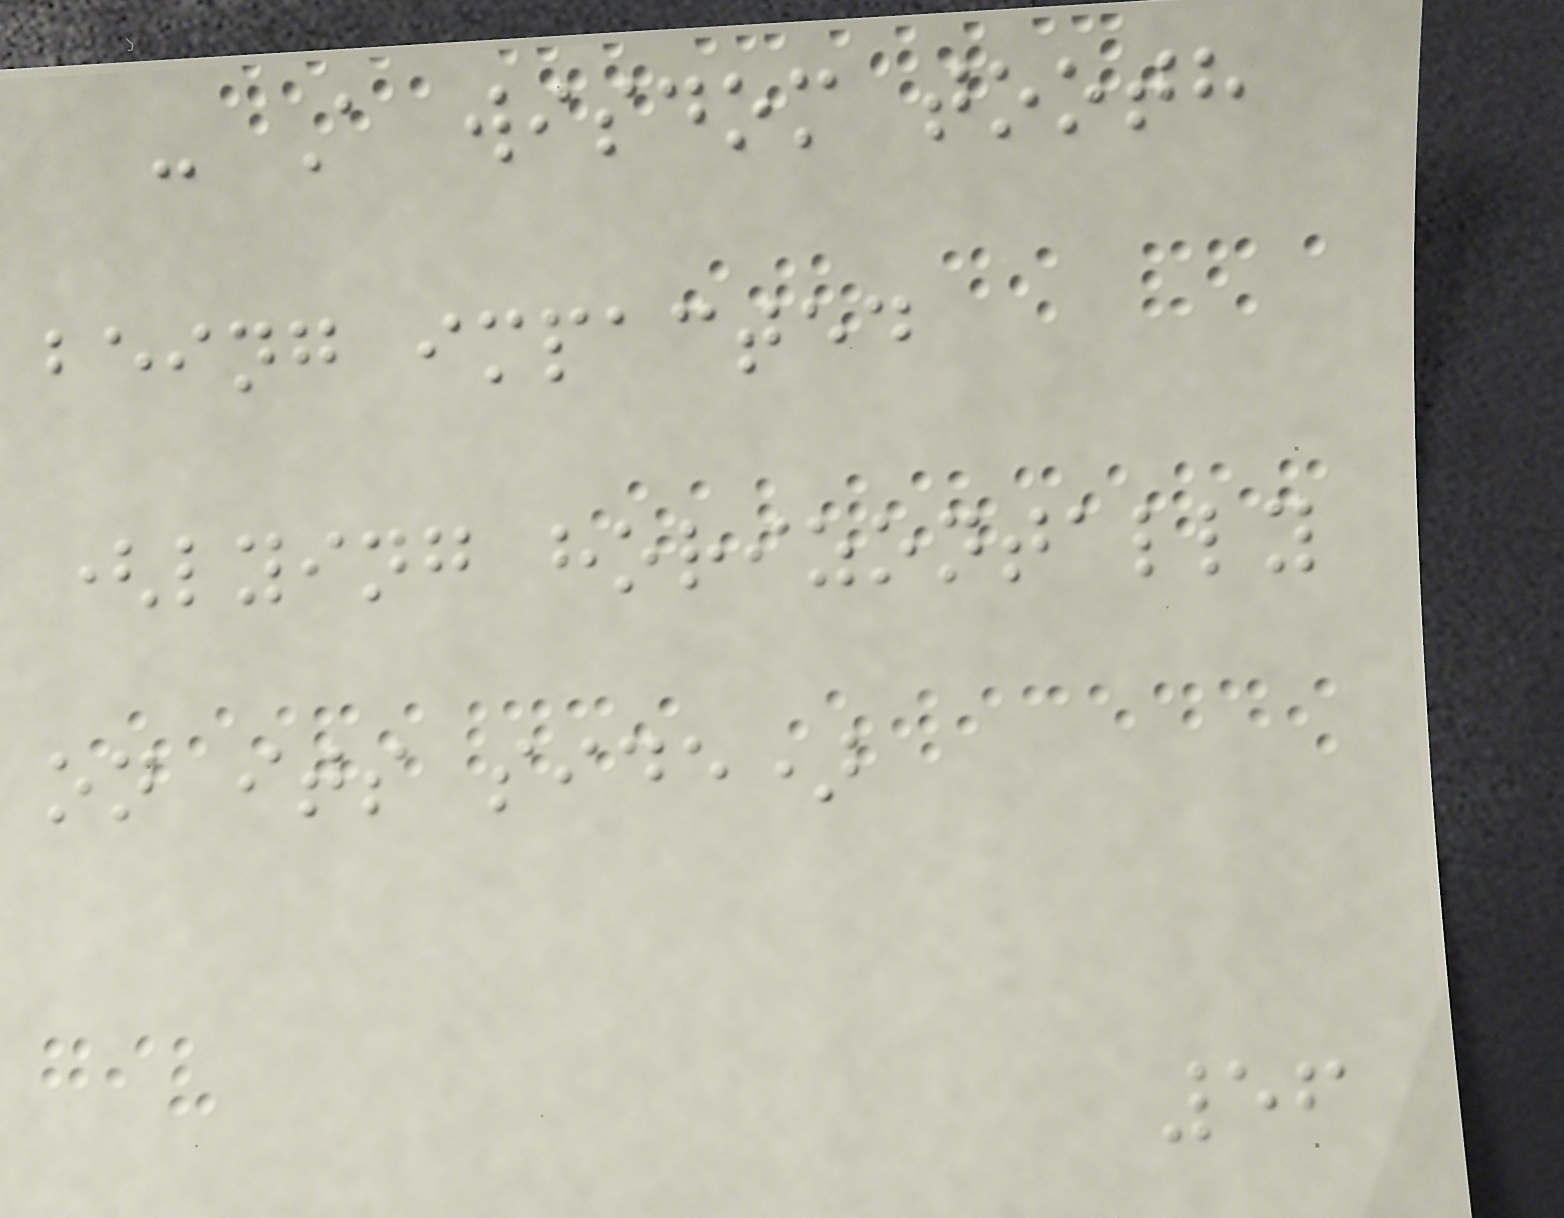- A wisdom tooth
being impacted
(lying horizontally
on its side)
56
